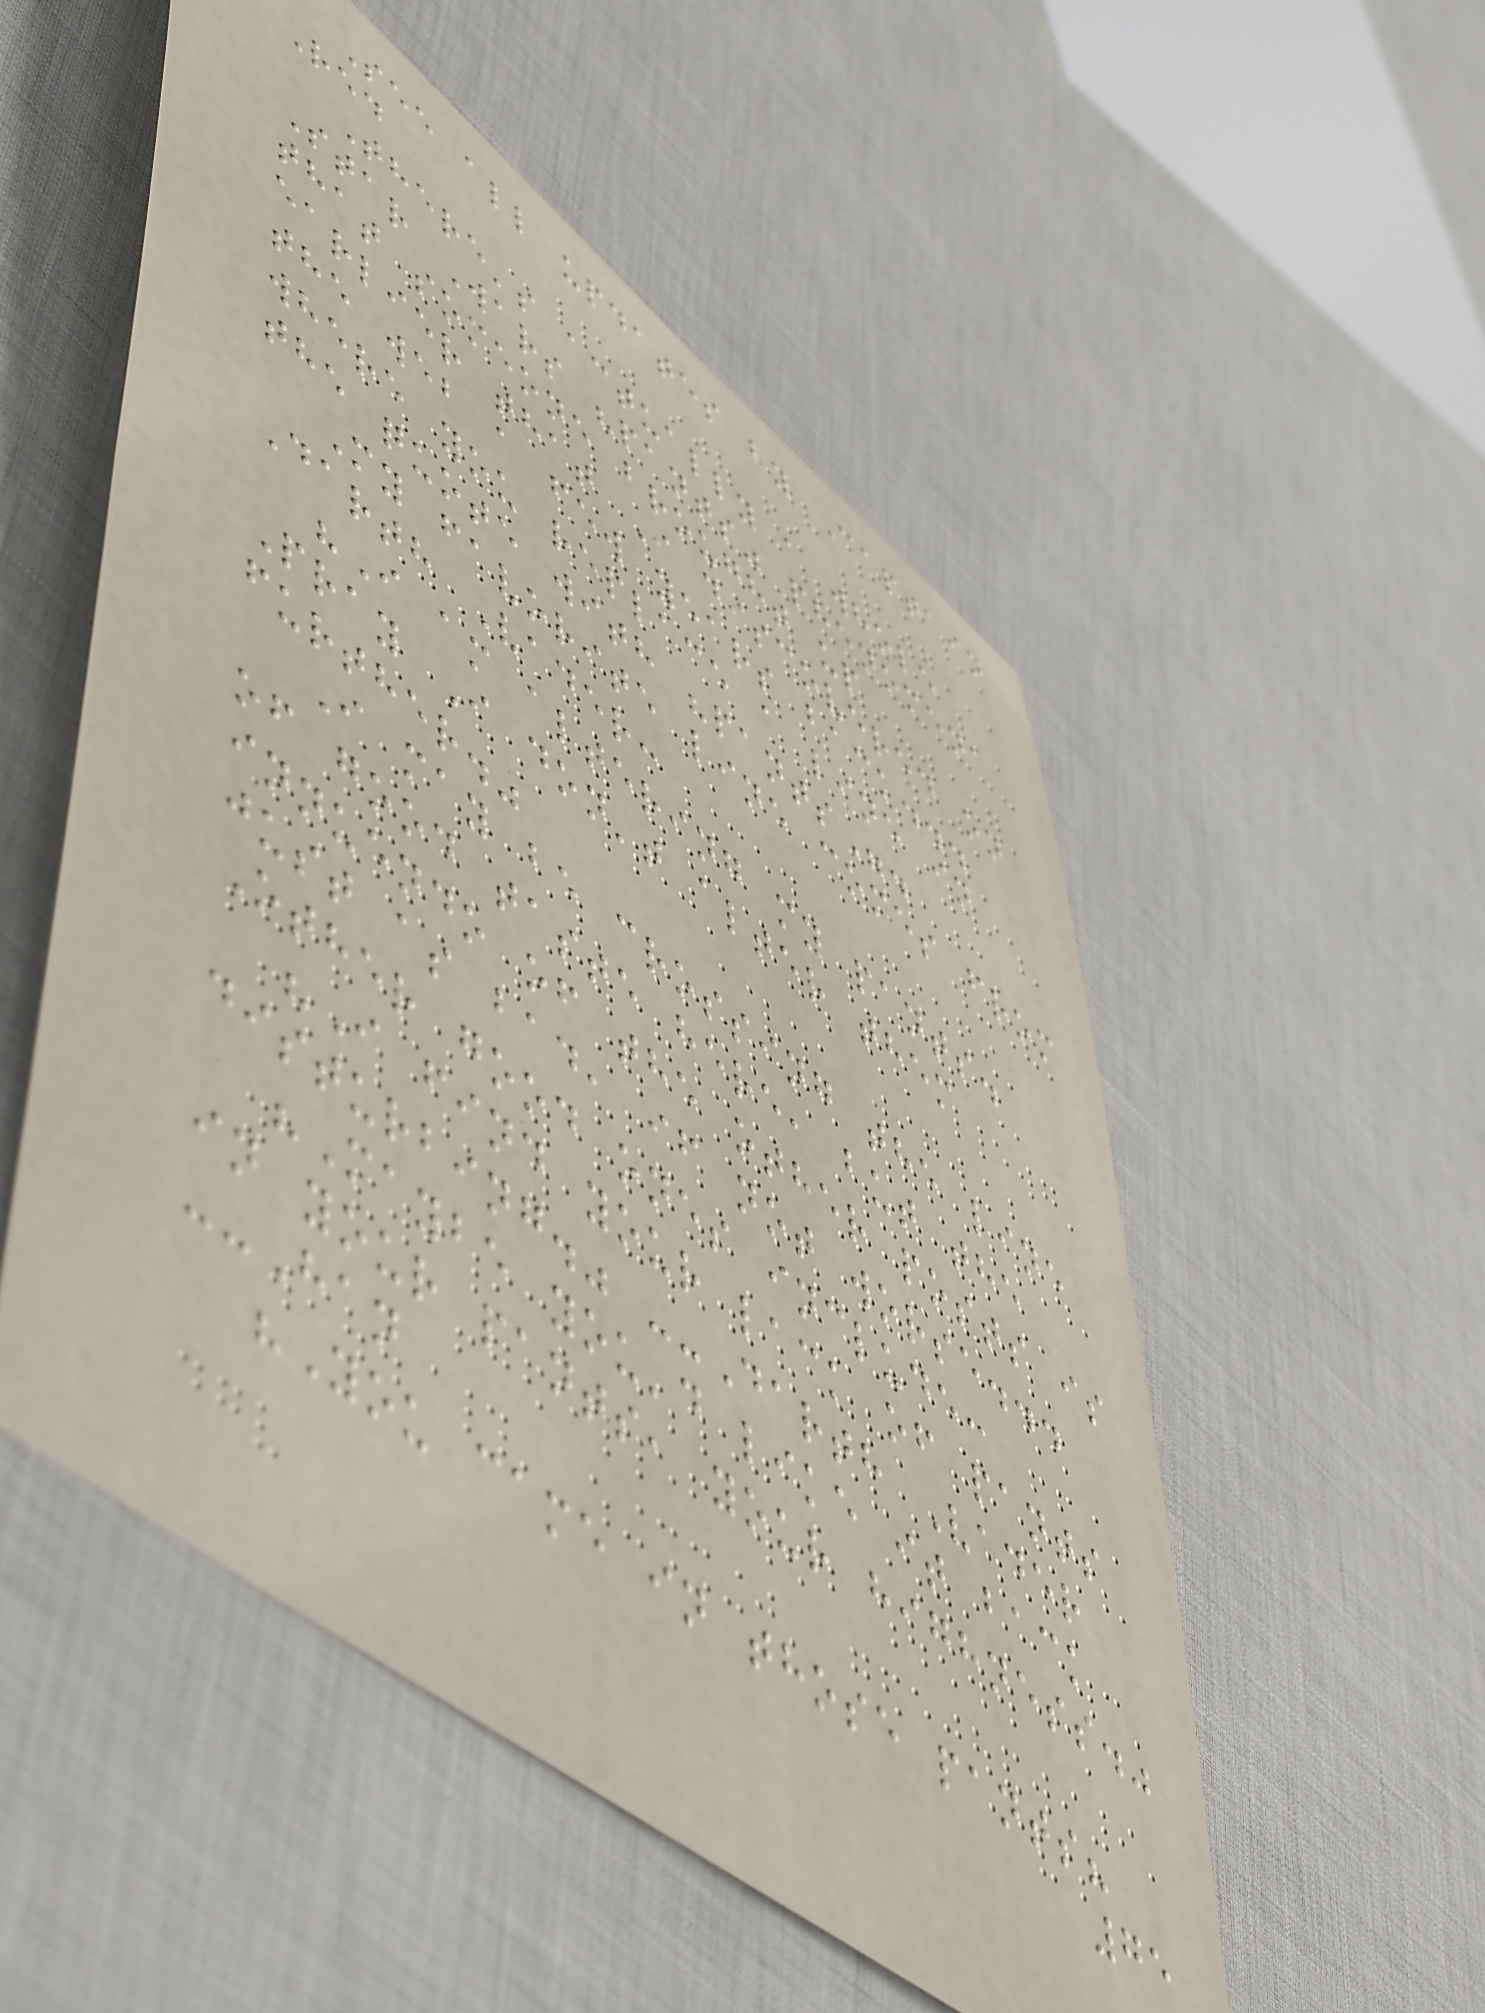See all updates by Captain
Red
There's actually a whole
Star Wars "pants" phenomena
that someone brought up
earlier that I discovered on
the web a few years back...
where you replace a line in
the quote with "pants".
My favorite line comes from
Darth Vader:
"I am altering my pants.
Pray I don't alter them
further."
I may be crossing the line
of good taste here, but the
innuendo of the other posts is
just as bad, if not worse...
Other good ones include:
"I find your lack of pants
disturbing." --Darth Vader
"Maybe you'd like it back
in your pants, your highness."
--Han
"You came in those pants?
75
